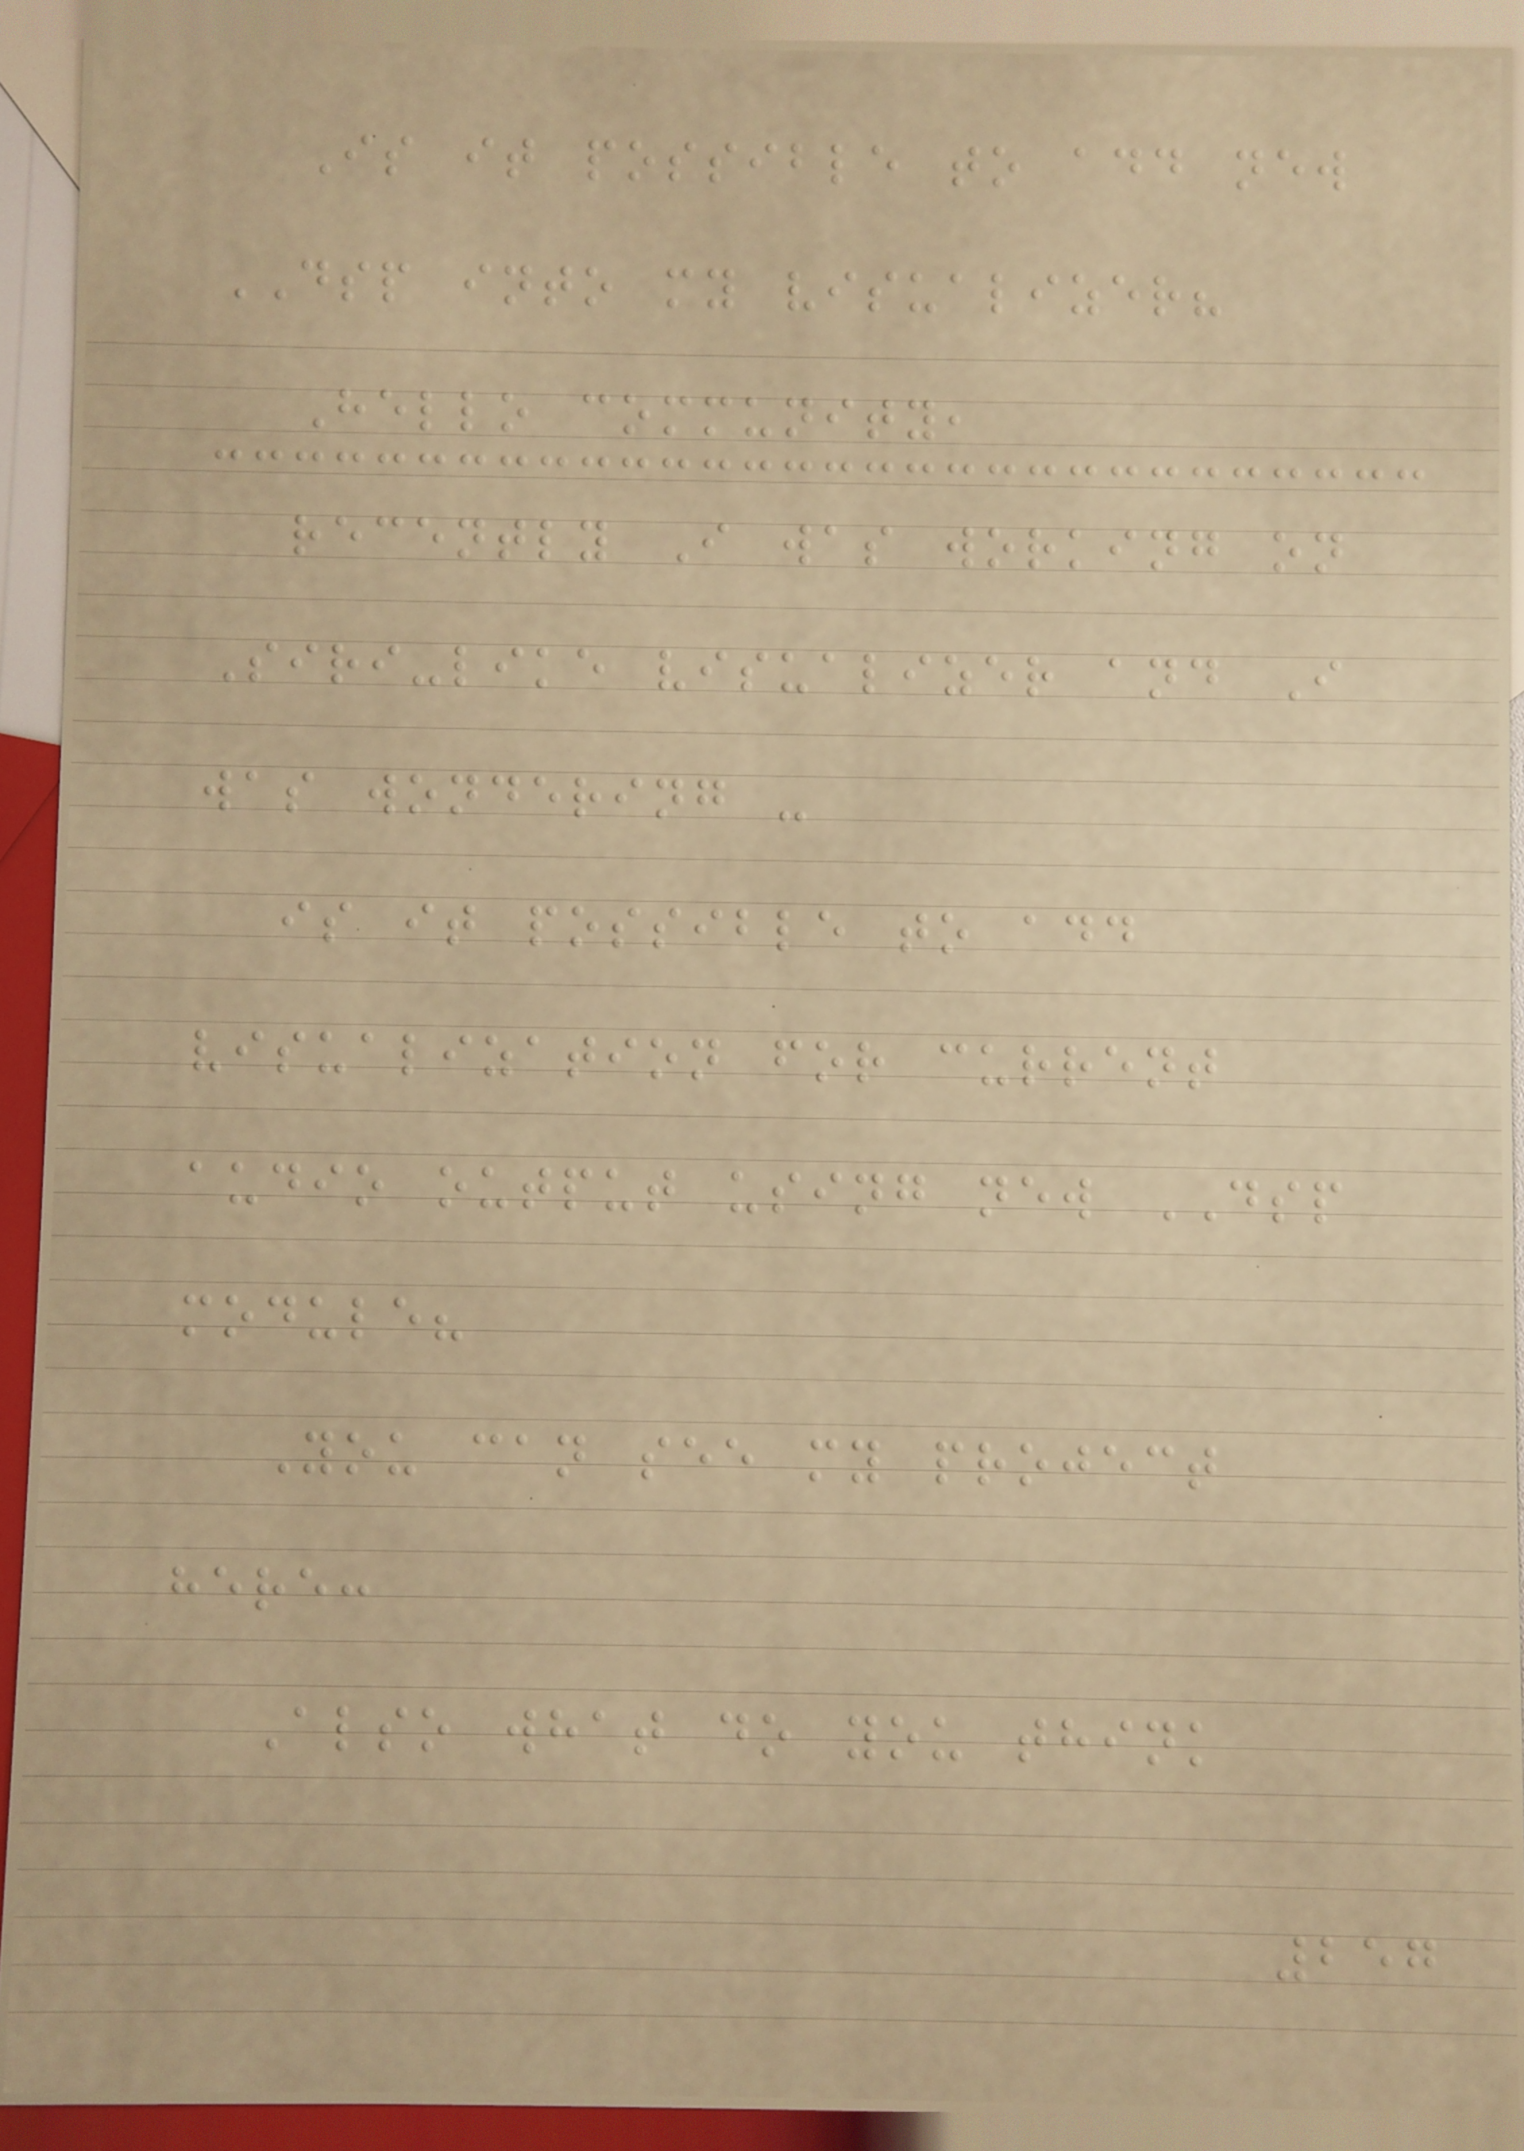Is it possible to add new
DSP into my visualizer?
Hello community,
recently I was working on
Siri-like visualizer and I
was wondering -
is it possible to add
visualization for current
audio output using new DSP
module?
You can see my project
here:
Also what do you think
257
